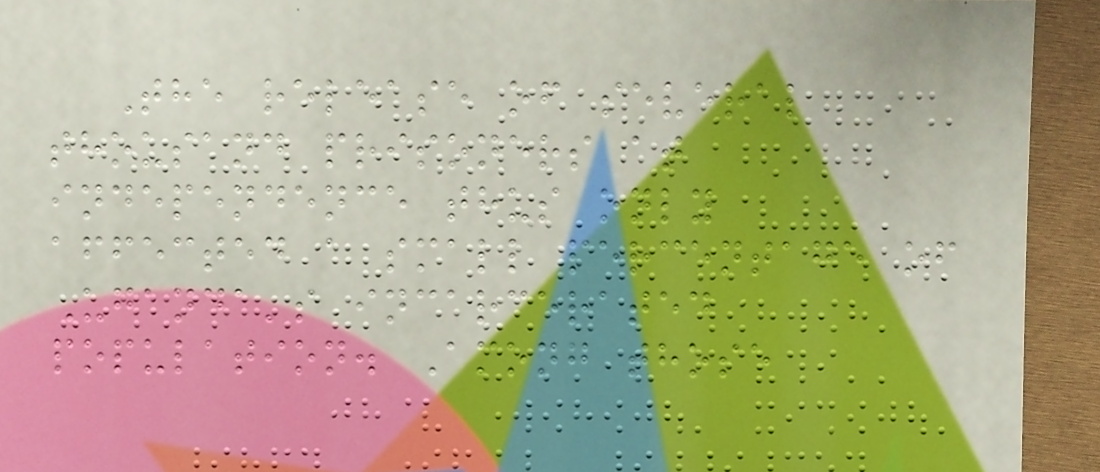The release of several
thousand prisoners at
independence thus only
affected a small percentage of
Uganda's incarcerated
population. Among those
